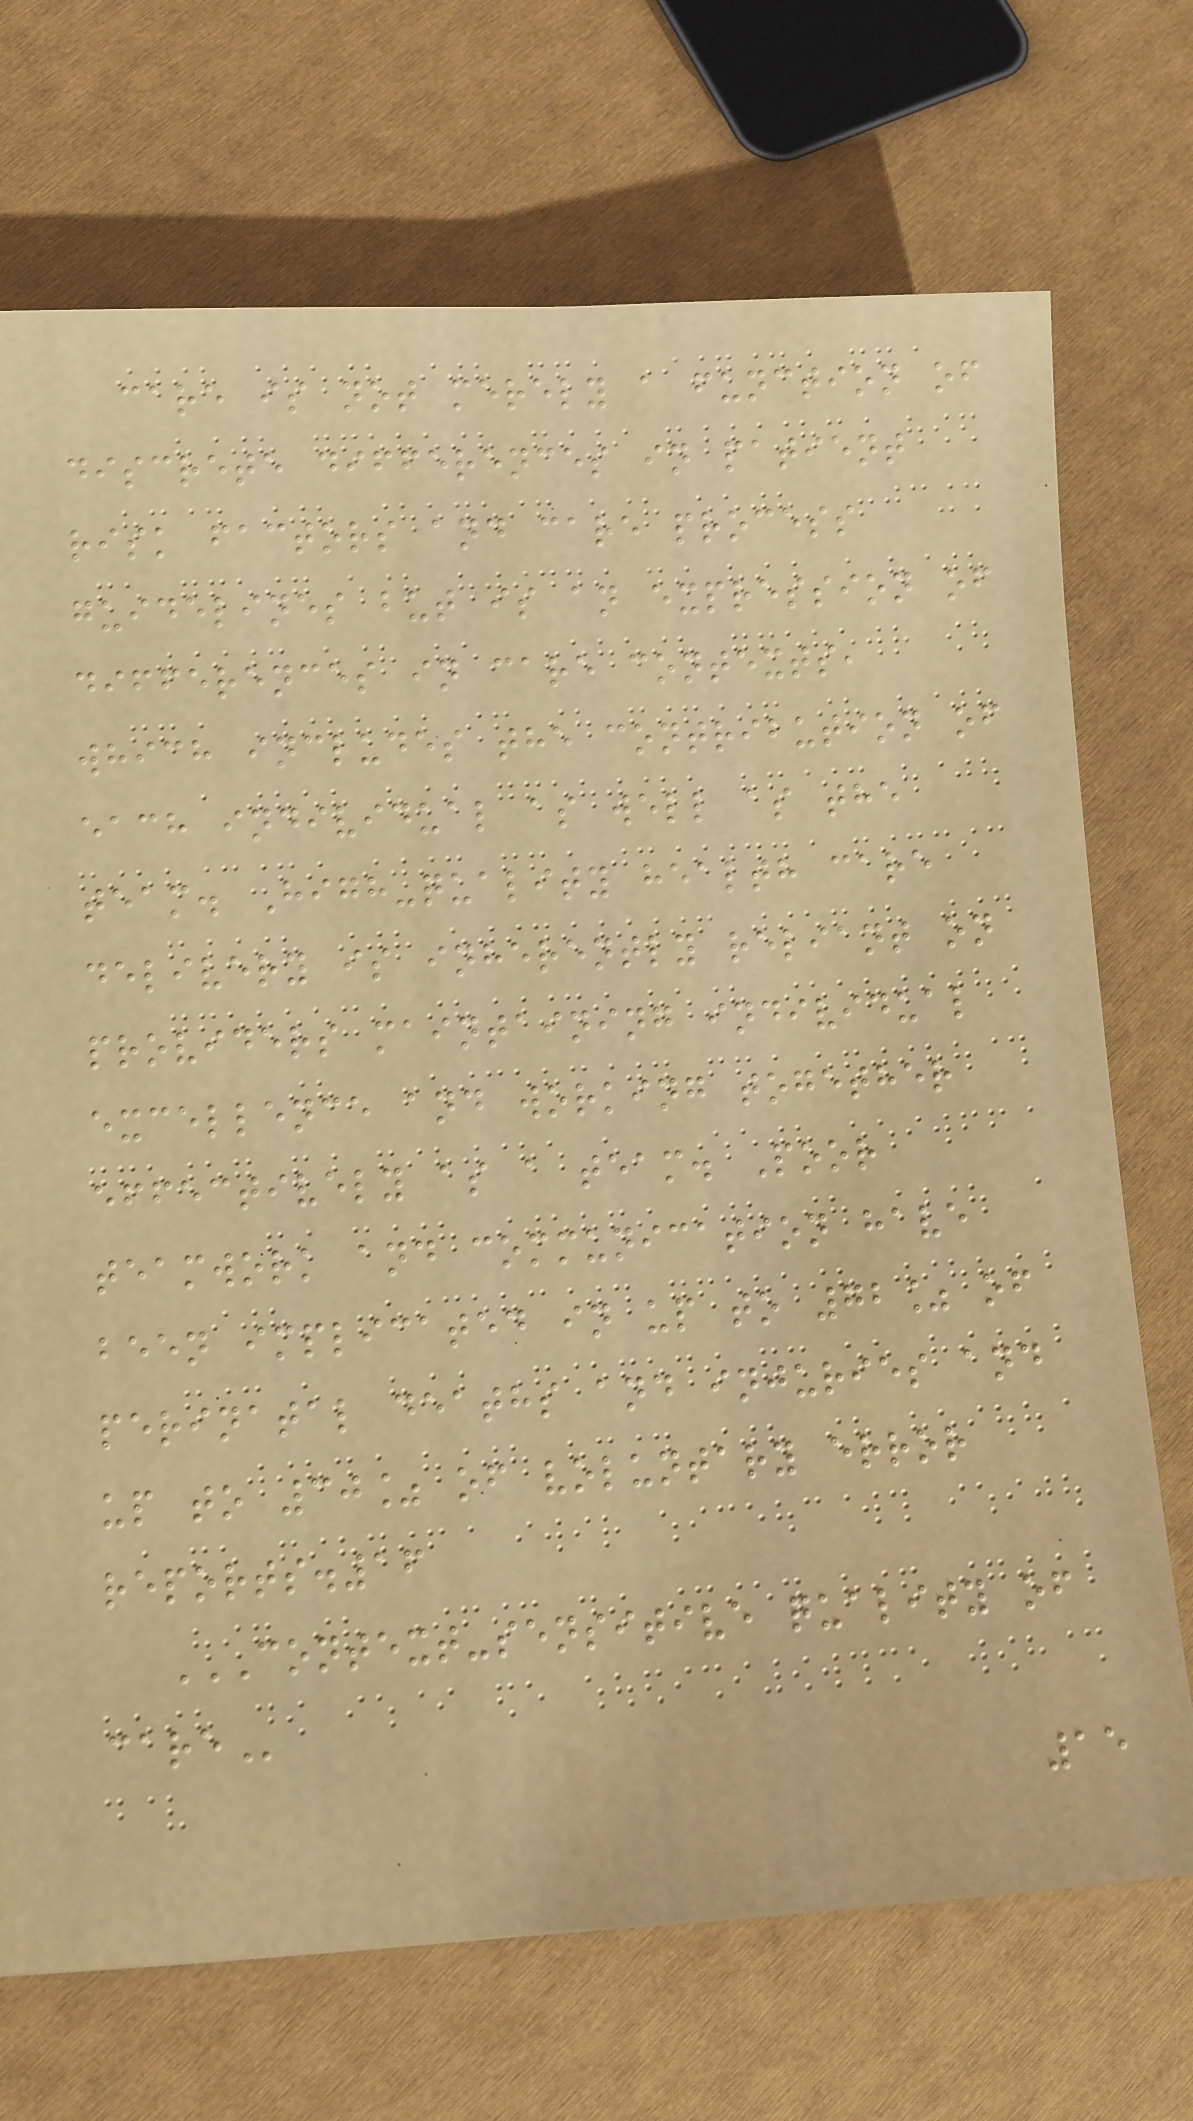care is not merely a function of
discrete differences in patient
risk factors and care process
guidelines but is an expression of
differences in care contexts,
which includes the contribution of
each individual as well as the
team. High-quality health care
delivery is inherently reliant on
providers maintaining individual
excellence and working together
effectively as a team. Poor
teamwork and communication have
been implicated in up to 72% of
perinatal deaths and injuries and
up to 30% of voluntary error
reports.16
CONTEXT-SENSITIVE QUALITY OF
CARE
15
